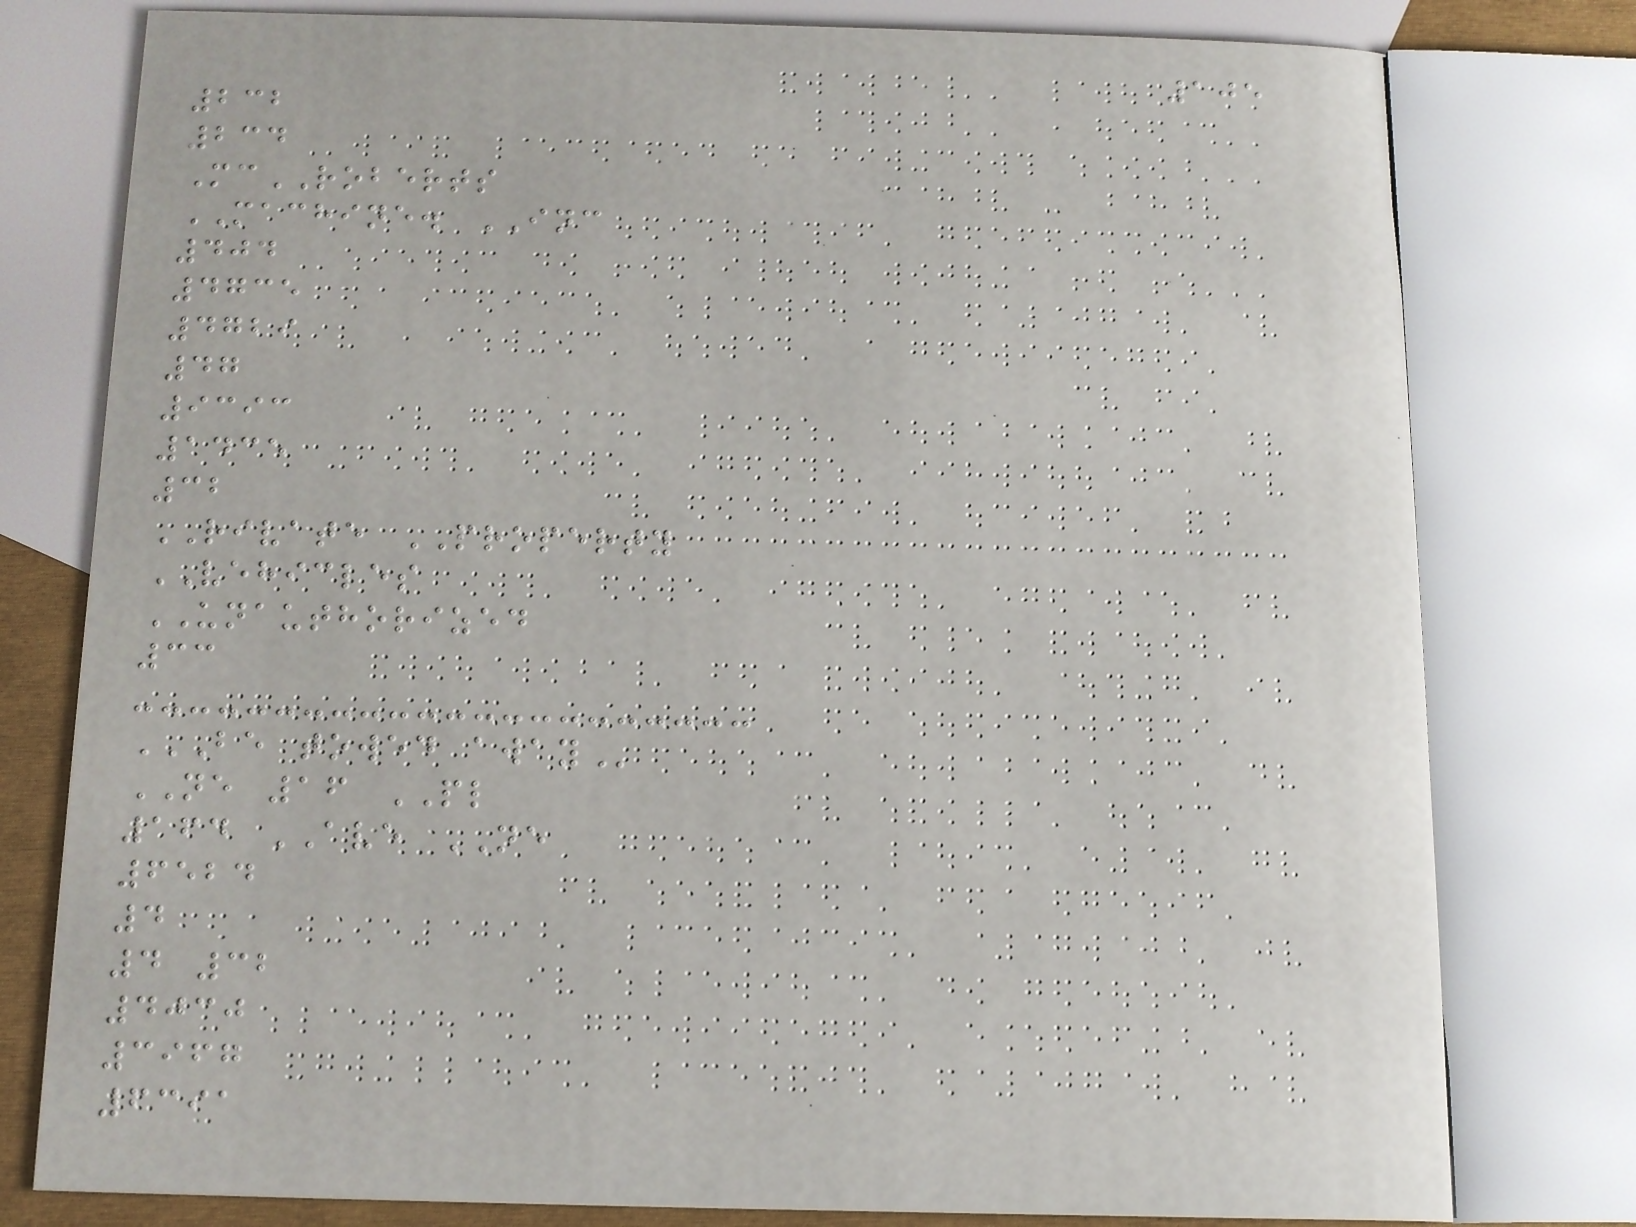105
232
234
McROBERTS
MACHINE. INC
404
4735
4729
47
9393
1435
32
RIVATE PROPERTY
VEHICLES
UNAUTHORIZED
33
BE TOWED AWAY
NE 16 PL
164 AVE NE
6524
4
4 32
4030
3967
6391
